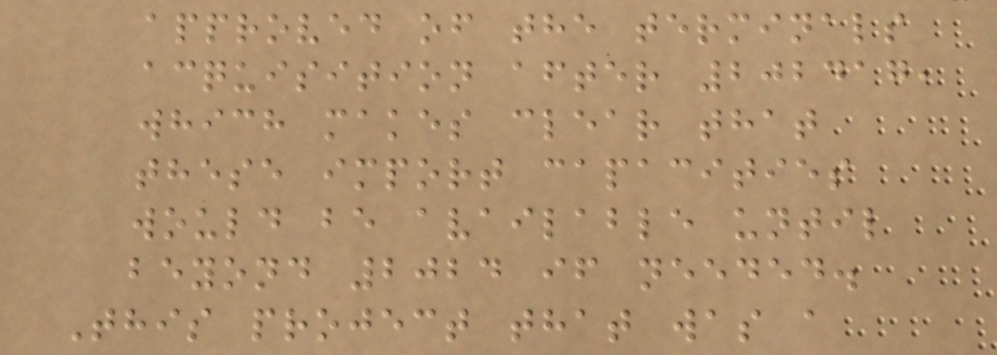approved of the terminals
acquisition after 202417,
which makes clear that
these import capacities
would be available until
beyond 2024 if needed.
This project that was a
